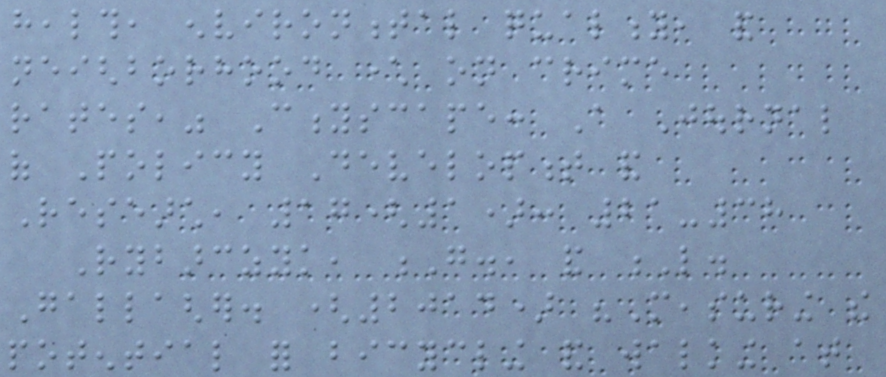health, environmental quality, and
neighborhood character on crime
rates," Cityscape: A Journal
of Policy Development and
Research, 17(1): 21-38
Rybarczyk, G., and L.
Gallagher. (2014) "Measuring the
potential for bicycling and walking at
